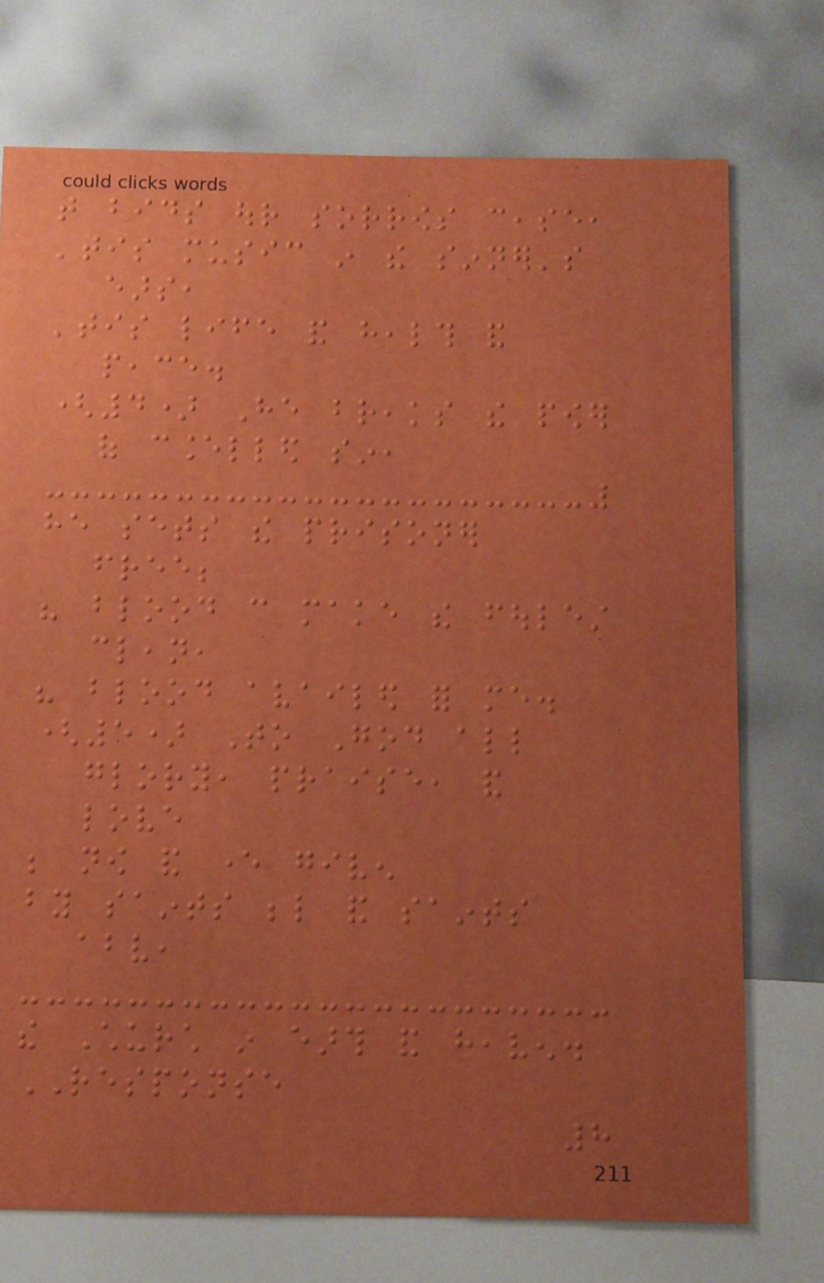that bids our sorrows cease,
'tis music in the sinner's
ears,
'tis life and health and
peace.
(4) He breaks the power
of cancelled sin,
he sets the prisoner
free;
his blood can make the foulest
clean,
his blood availed for me.
(5) To God all
glory, praise, and
love
be now and ever given
by saints below and saints
above,
the Church in earth and heaven.
RESPONSE
8
